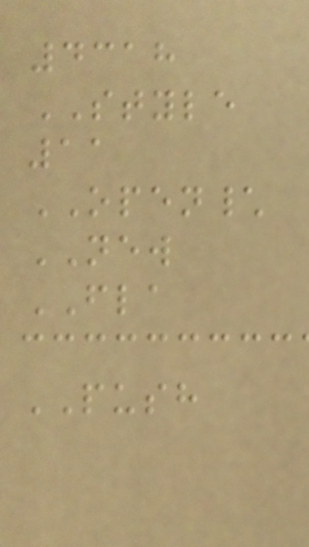4318
STYLE
11
OPEN\
NEW
FLA
PUSH
